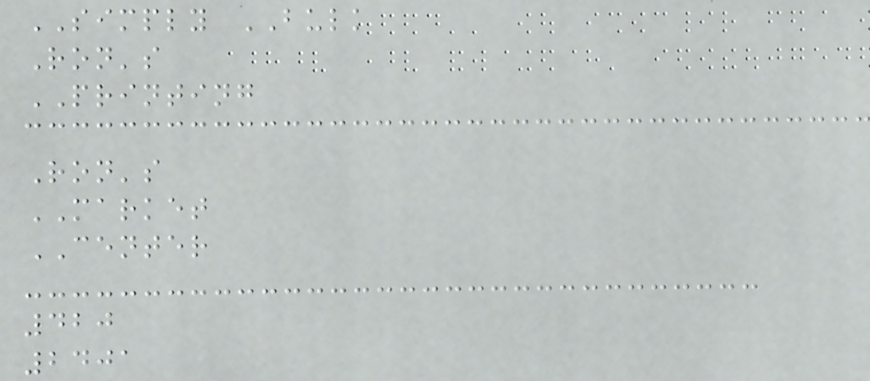SIMPLY BULK
Ron's
PRINTING
Ron's
MARKET
CENTER
420
2401
